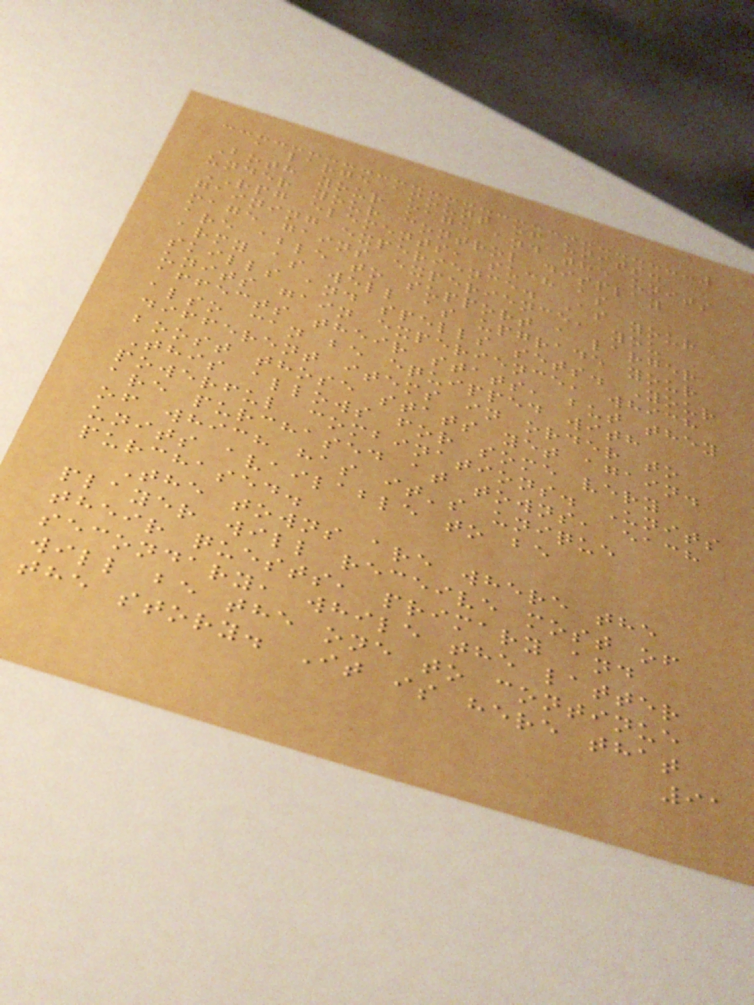a large amount of units.
Both your mage and the units
under your control display
RPG elements, such as
gaining experience. As your
mage gains experience, you
are able to support a larger
army as well as upgrade your
skills and spells sets. Your
units gain experience, which
affects their stats, but they
also can be equipped with
different items in order to
boost those stats yet again.
This allows for some very
powerful combinations. Units
are purchased at towns, each
of which has it's unique
units available to be
purchased.
The towns are where the
player will receive most of
their quests, primary and
secondary, while the latter
will be the one to continue
the story. It is here that
91
